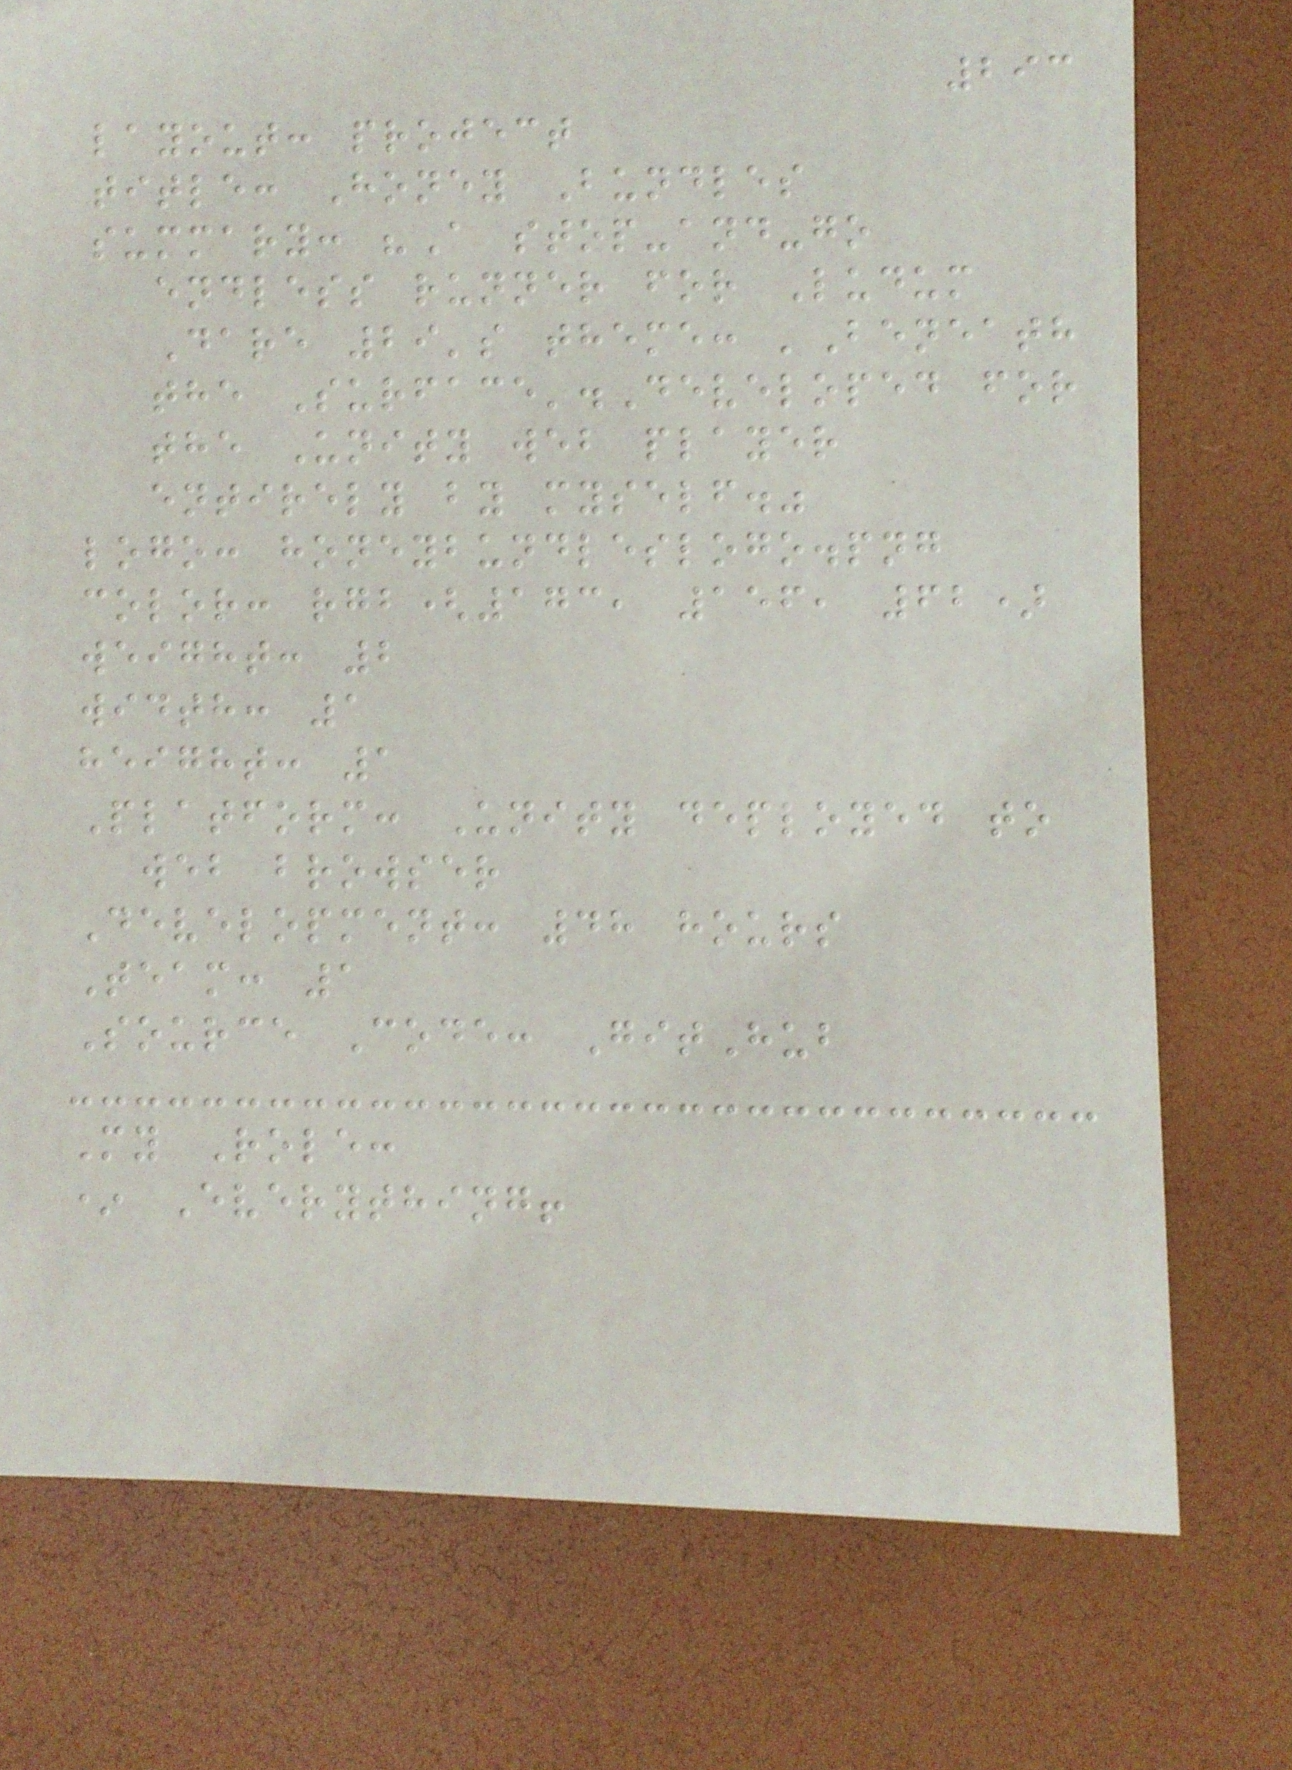293
layout: project
title: Honey Bundles
summary: "A stop-and-go
endless runner for Ludum
Dare 29's theme: 'Beneath
the Surface'.Developed for
the Unity web player
entirely by myself."
logo: honeybundleslogo.png
color: rgb(173, 156, 62)
weight: 2
width: 1
height: 1
Platform: Unity deployed to
web browser
Development: 48 hours
Team: 1
Source Code: GitHub
My Role:
* Everything!
